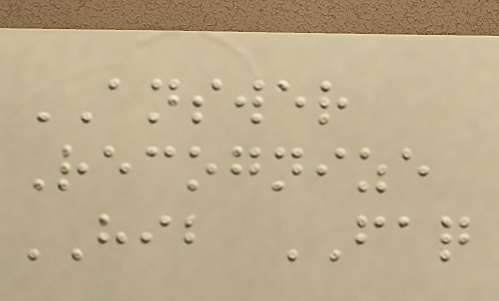ANSWER
Recognize
HIB FAQ
